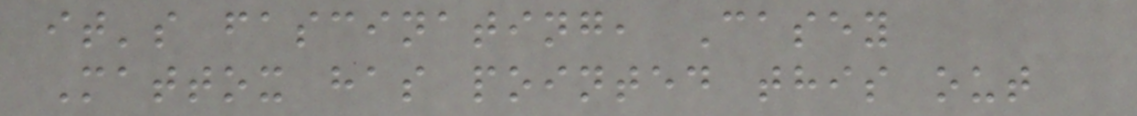it's fascinating, Casey
Mattox has pointed this out
